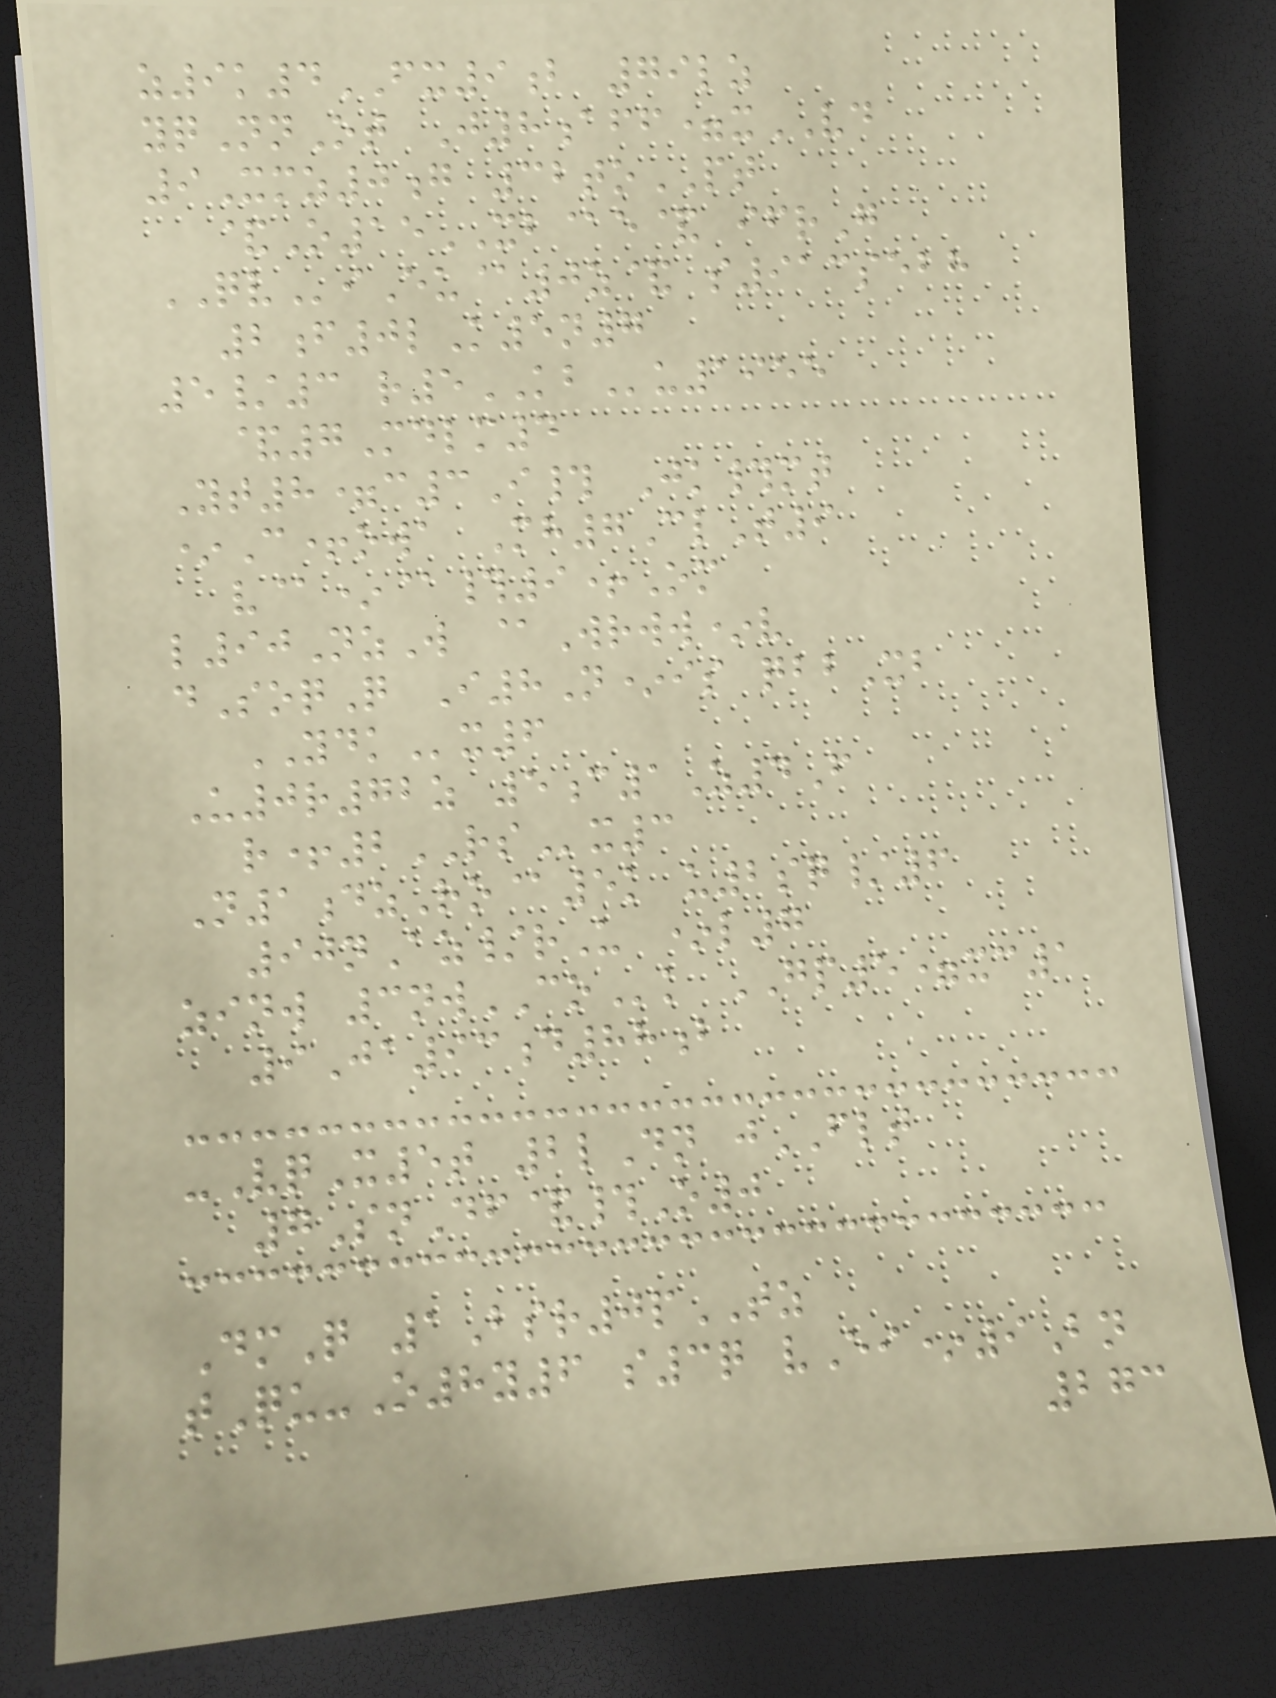z9k4FX9b 79lz
yqNnOt J8aff=xVD
9Xmz0g 32toPT
&O15XB@e& ifrG
QViEu@0z& s913sebh
2f0lK5n7
5/3 r5KBu1955
&7Mdlm4
Yt8=c3I# Jk#mt
*C+owa Mh7ClT9
v@*@#9+Om
l90NzW @Wrww*v
dSoqQ I8N*is qbbXb
YDKx6
U0r72z 5c1Z4F
r+2RSx3
N1dzRo@5k u2sq/6
90nAz/rU *l7
zinw 3nwCOk GP5=xc1
9Ja93d88b
-VqX5t 2lDn jFLT
7SnDf&#O0
DmQ 1Bsr0pTZ
tQu-O8y6 s3q vEi*9Bn
273
